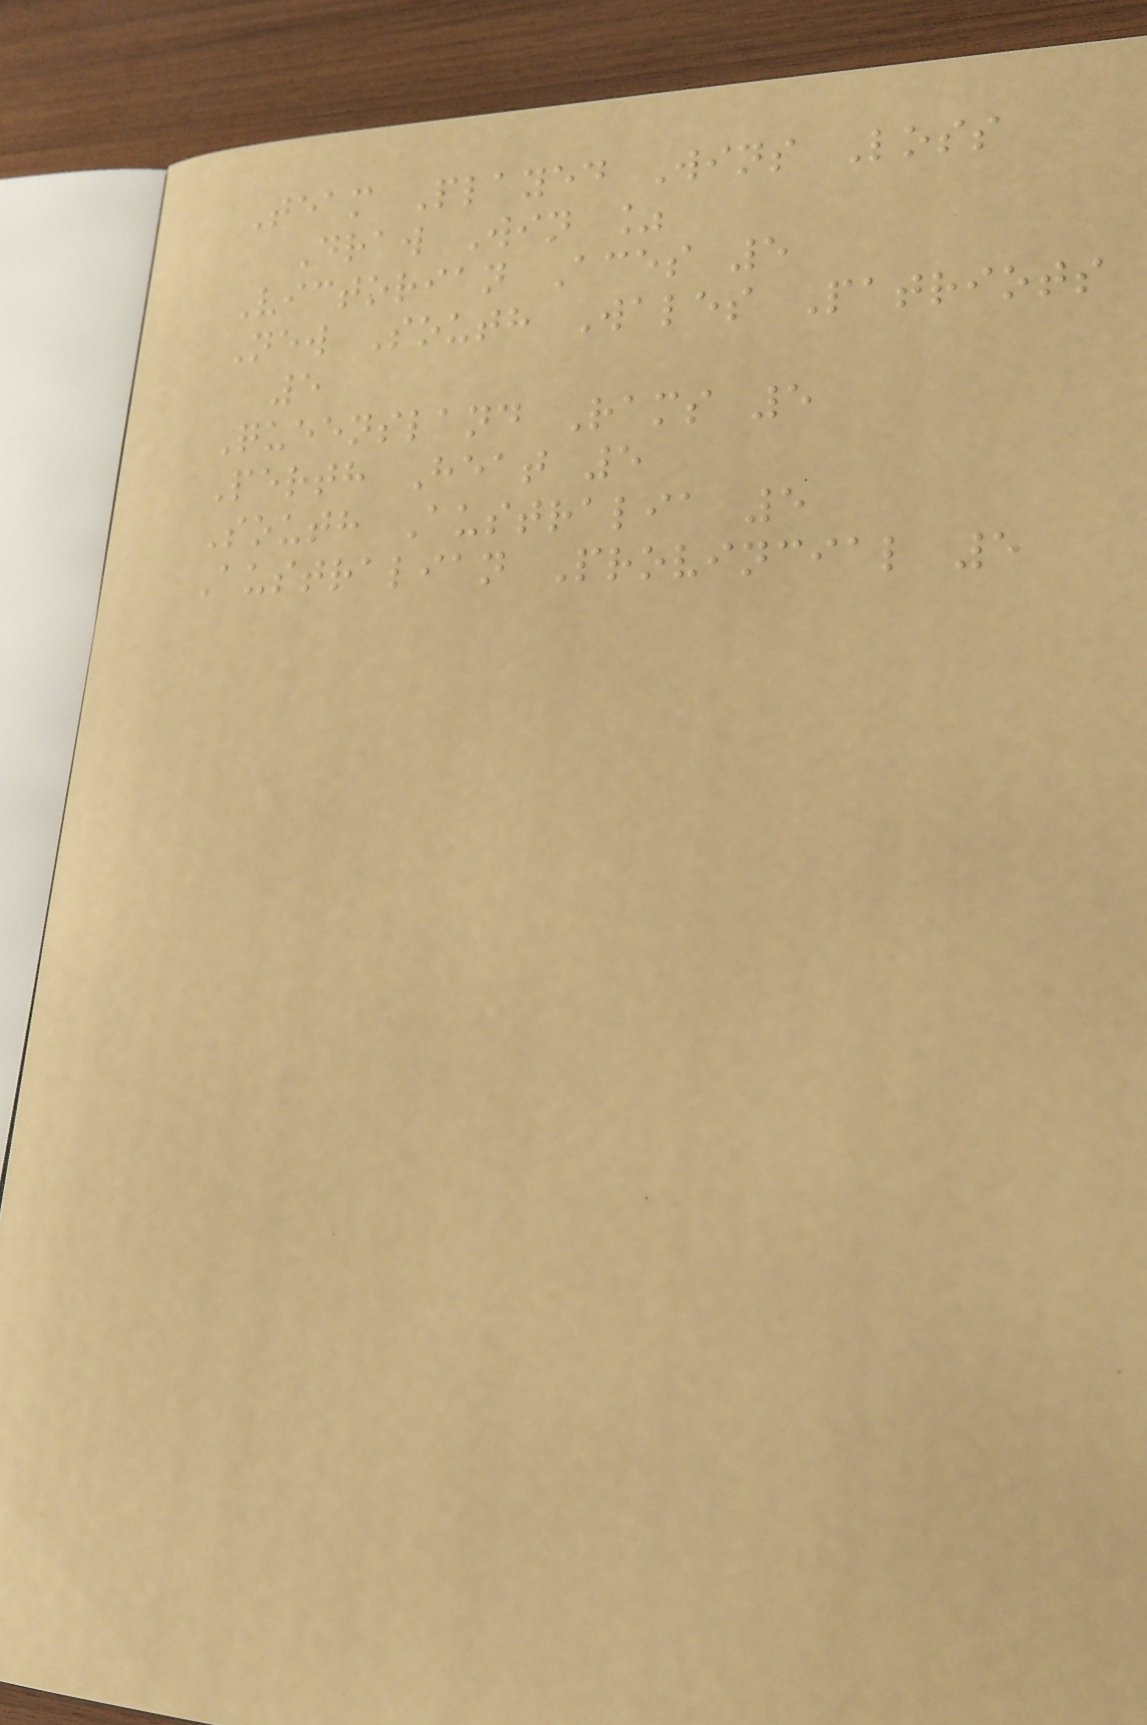Team Played Wins Loss
Draw Win %
Victorian Aces 5
New South Wales Patriots
5
Queensland Rams 5
Perth Heat 5
South Australia 5
Australian Provincial 5
